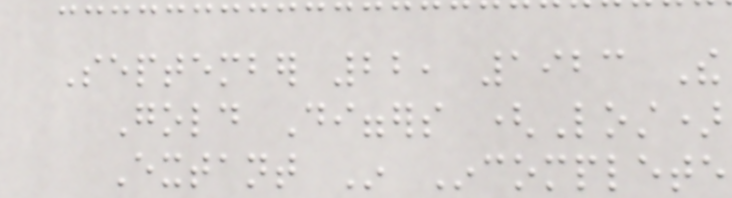September 22, 1923 The
Gold Diggers (Lost)
Extant In Incomplete
